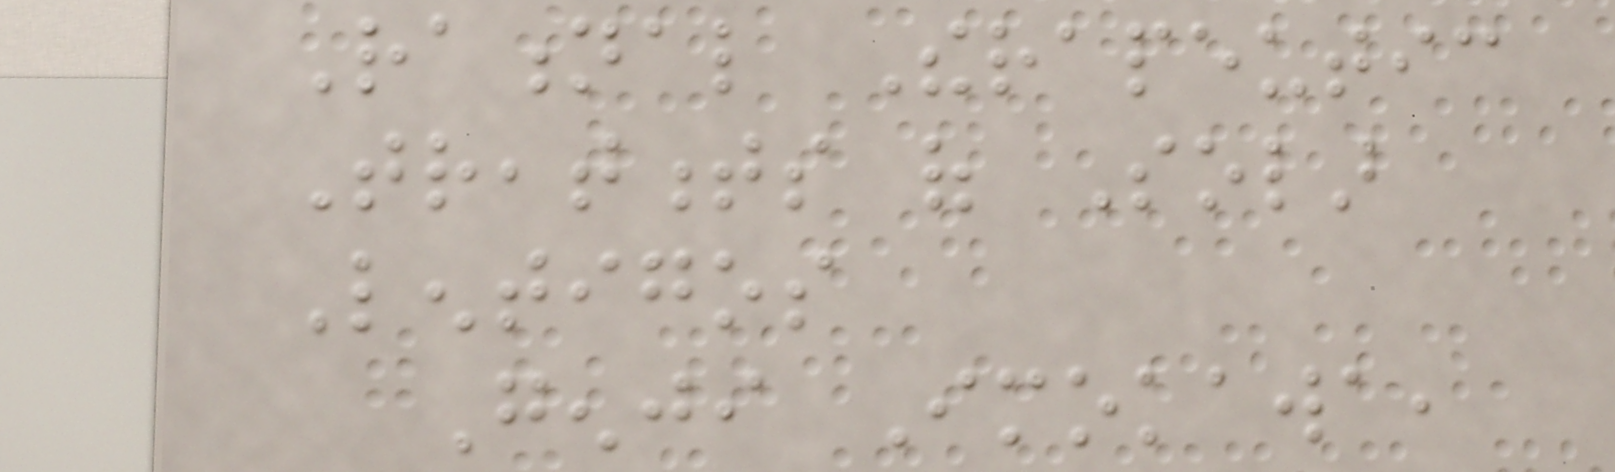Rational Therapeutic
Treatments of Solar
Lentigos
Genji Imokawa,
